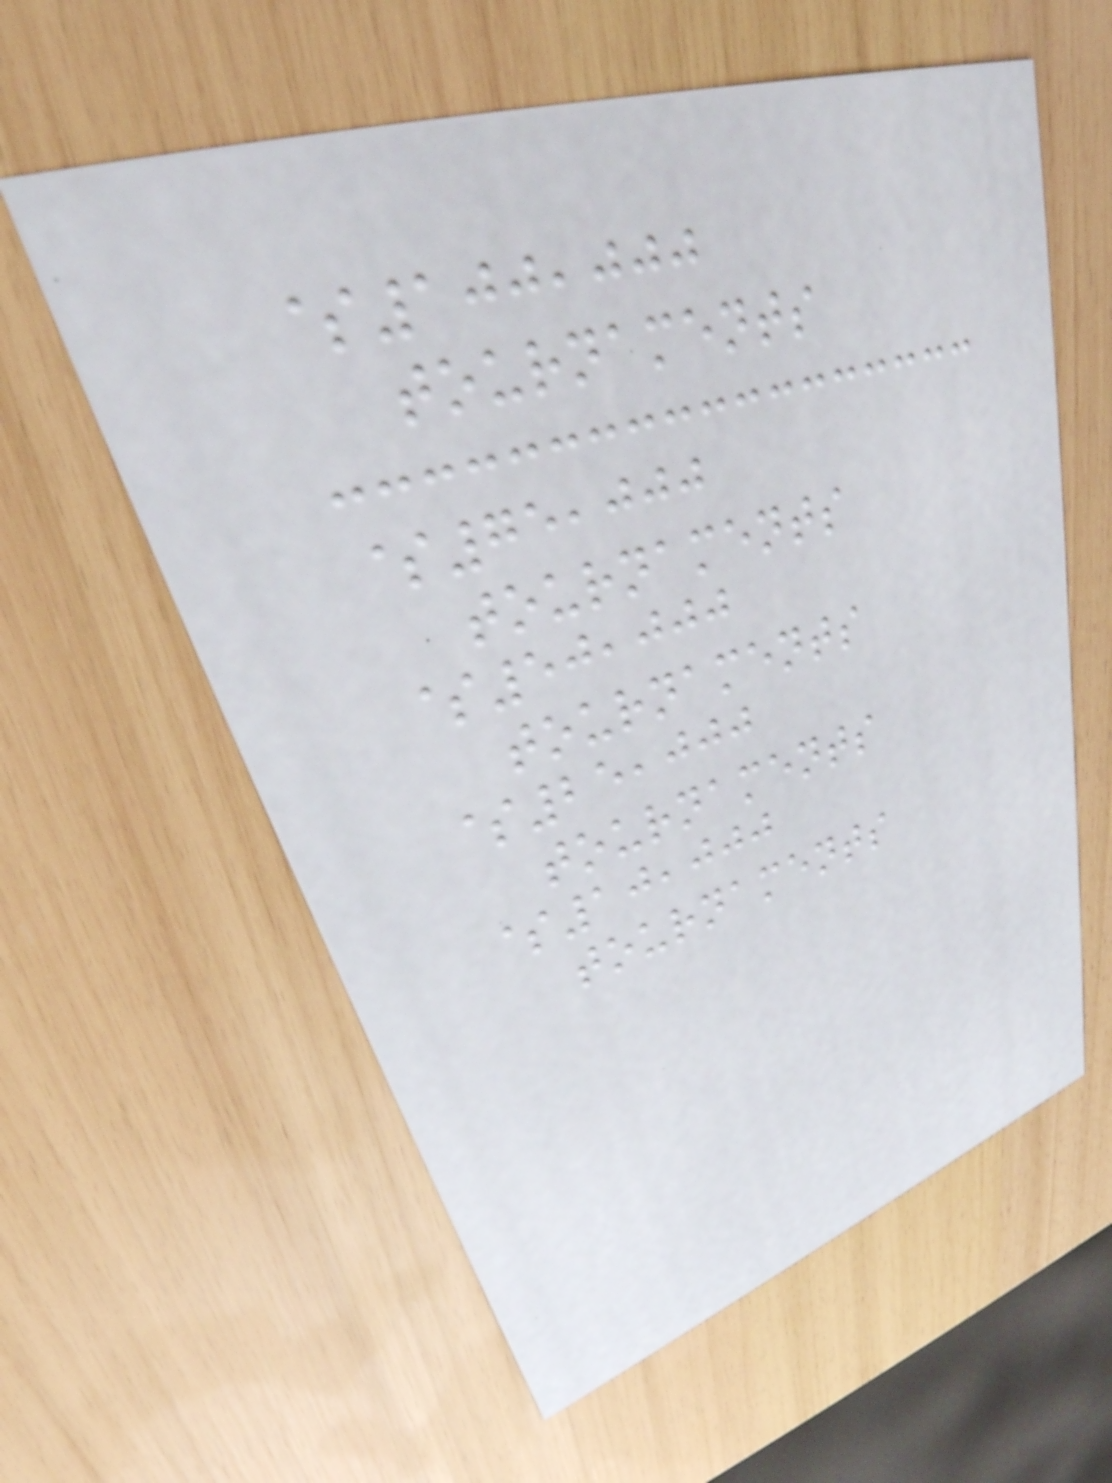$100,000
tournaments
$75,000
tournaments
$50,000
tournaments
$25,000
tournaments
$10,000
tournaments
